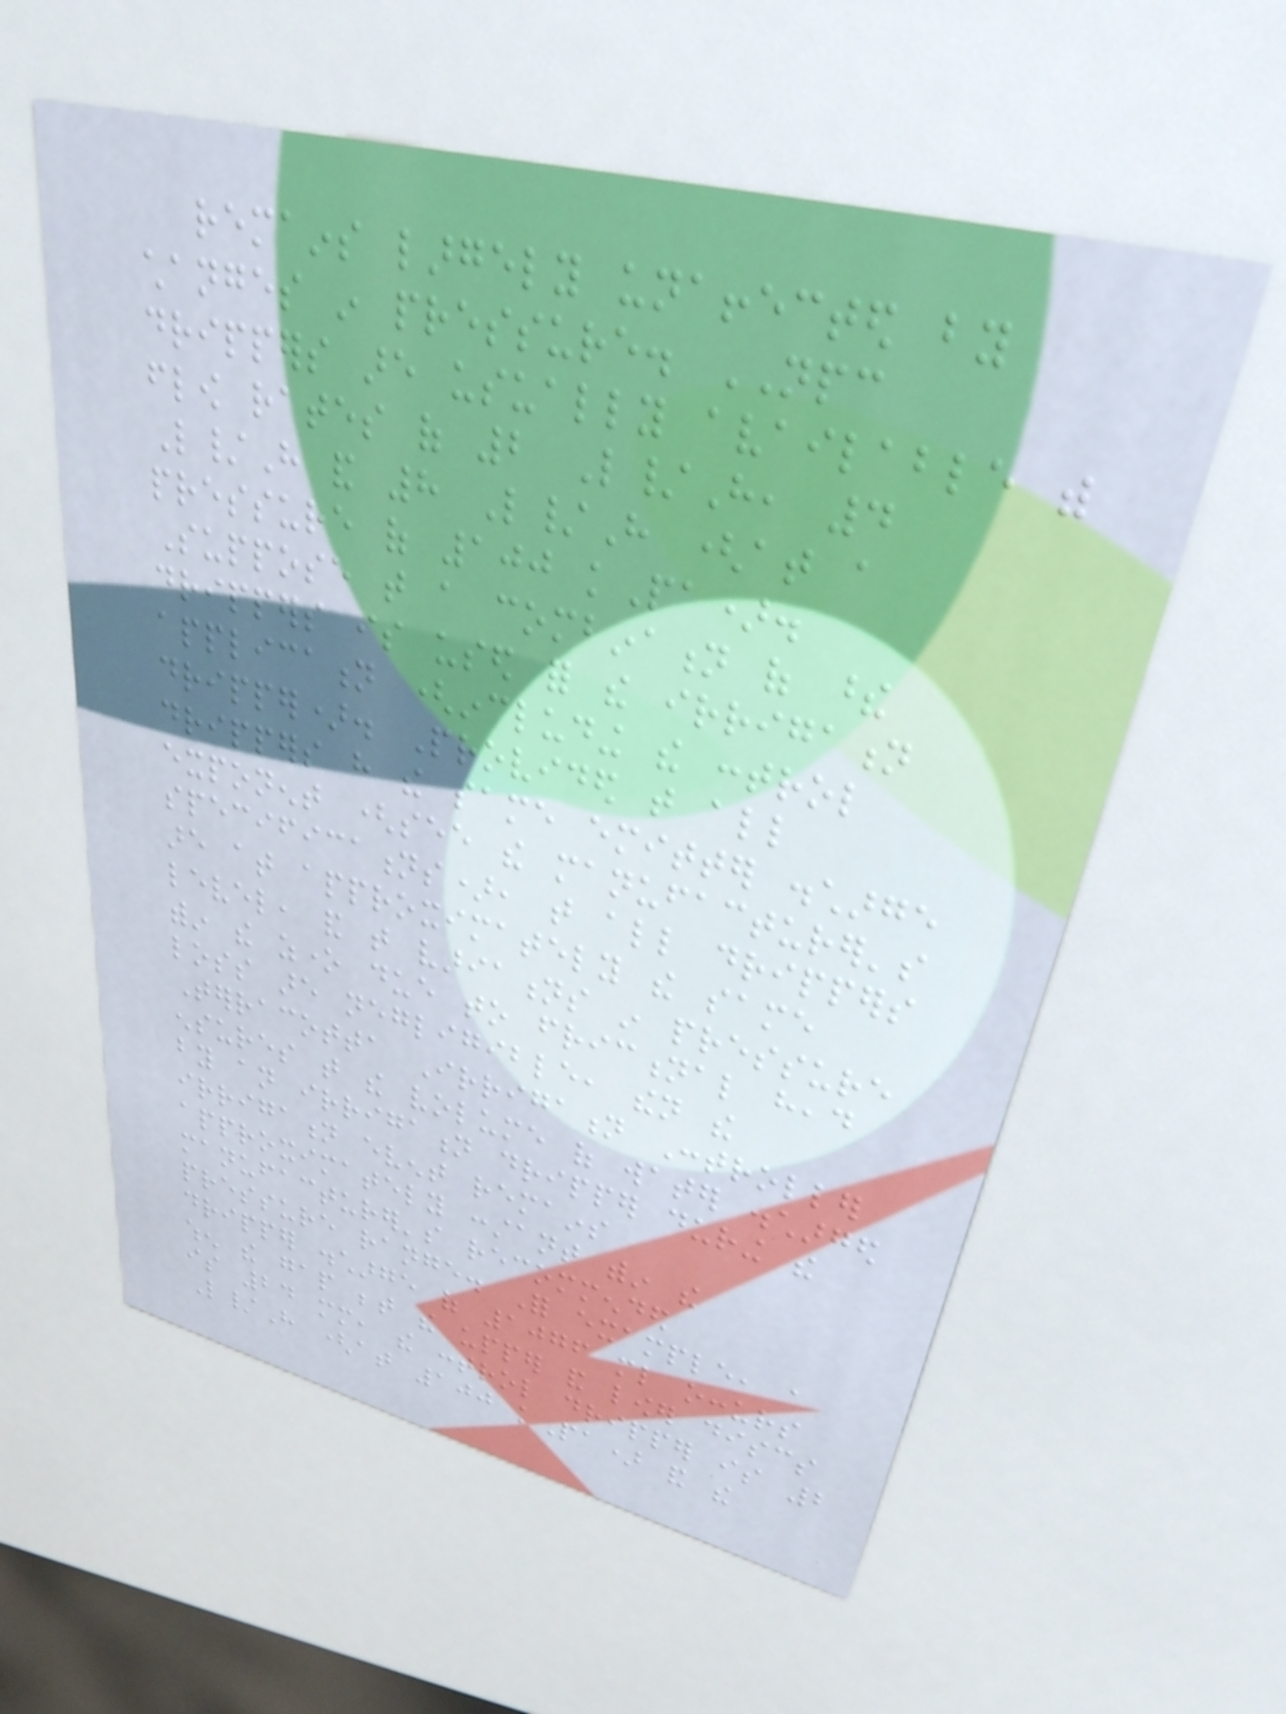remains largely unaffected by
changes in pressure. NPC
drippers are usually available with
flow rates of 2 L/H, 4
L/H and 8 L/H (at a
pressure of 100 kPa).
Suppose that a combination of these
drippers is used for the irrigation
application (including the control
dripper). Provided that all
drippers have the same emitter discharge
exponent (see the manufacturer's
specifications), that all drippers
are at approximately the same
level, and that variations in pressure
within the zone due to frictional head
loss are negligible, then the
Terracotta Irrigation Controller
ensures that the volume of water discharged
by an irrigation dripper during the
irrigation event remains
approximately constant within the
manufacturer's recommended
pressure range. For example, a
dripper discharge of 1076 ml occurs
when the gap between the upper and lower discs
is 24 mm, the control dripper is 2
L/H (at 100 kPa) and the
